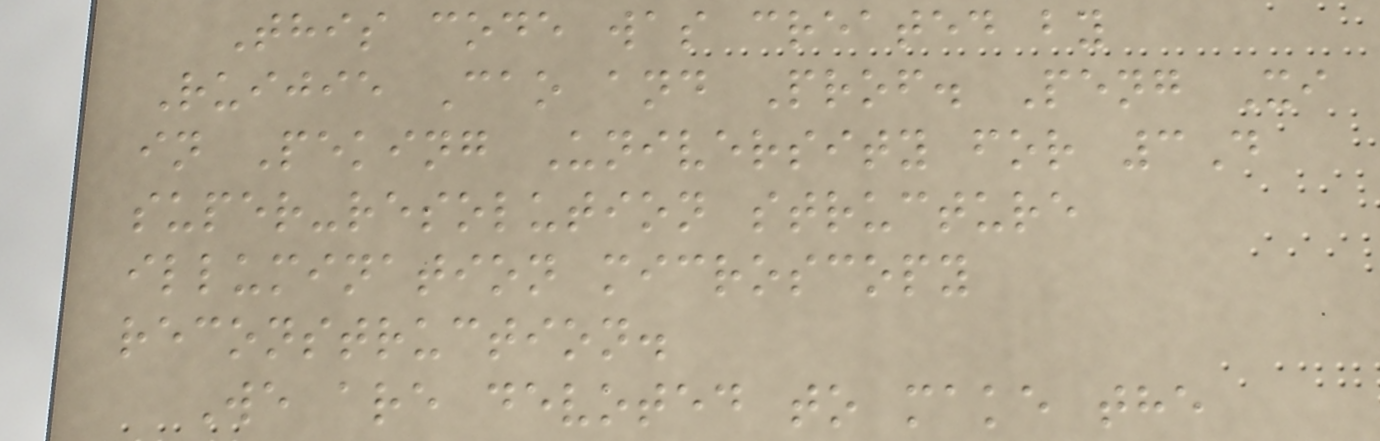This code was created by
Ruijie Cao and Prof. Peng Xi
in Peking University for 3D
super-resolution structure
illumination microscopy
reconstruction.
We are devoted to make the
